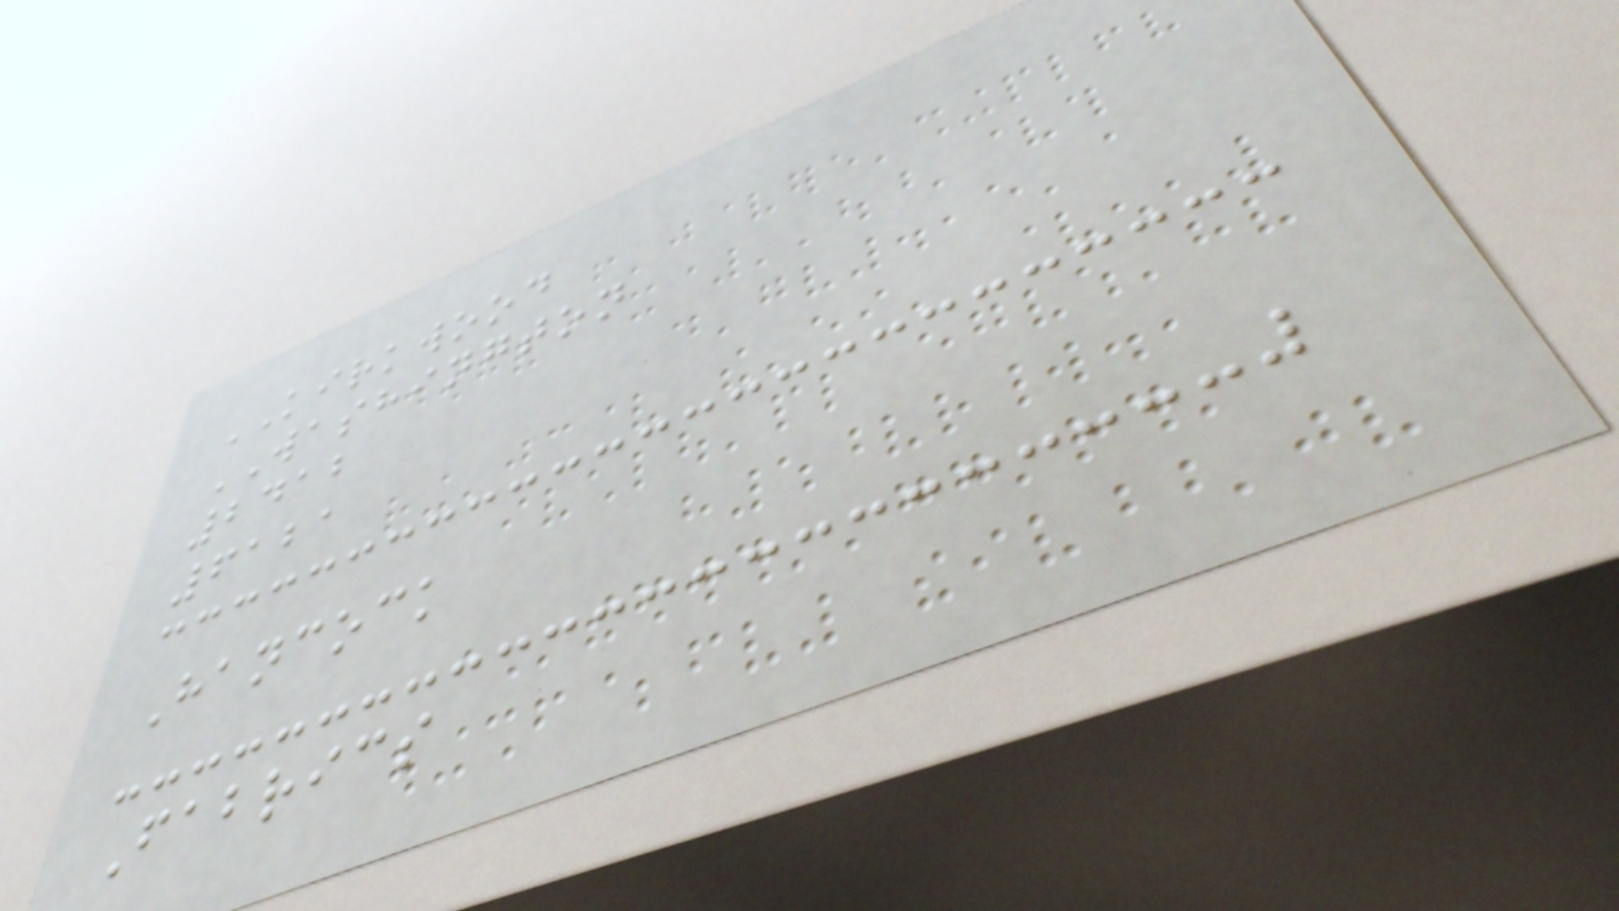KIRKWOOD
WASHINGTON
2412
6121
Hancock
Fabrics
